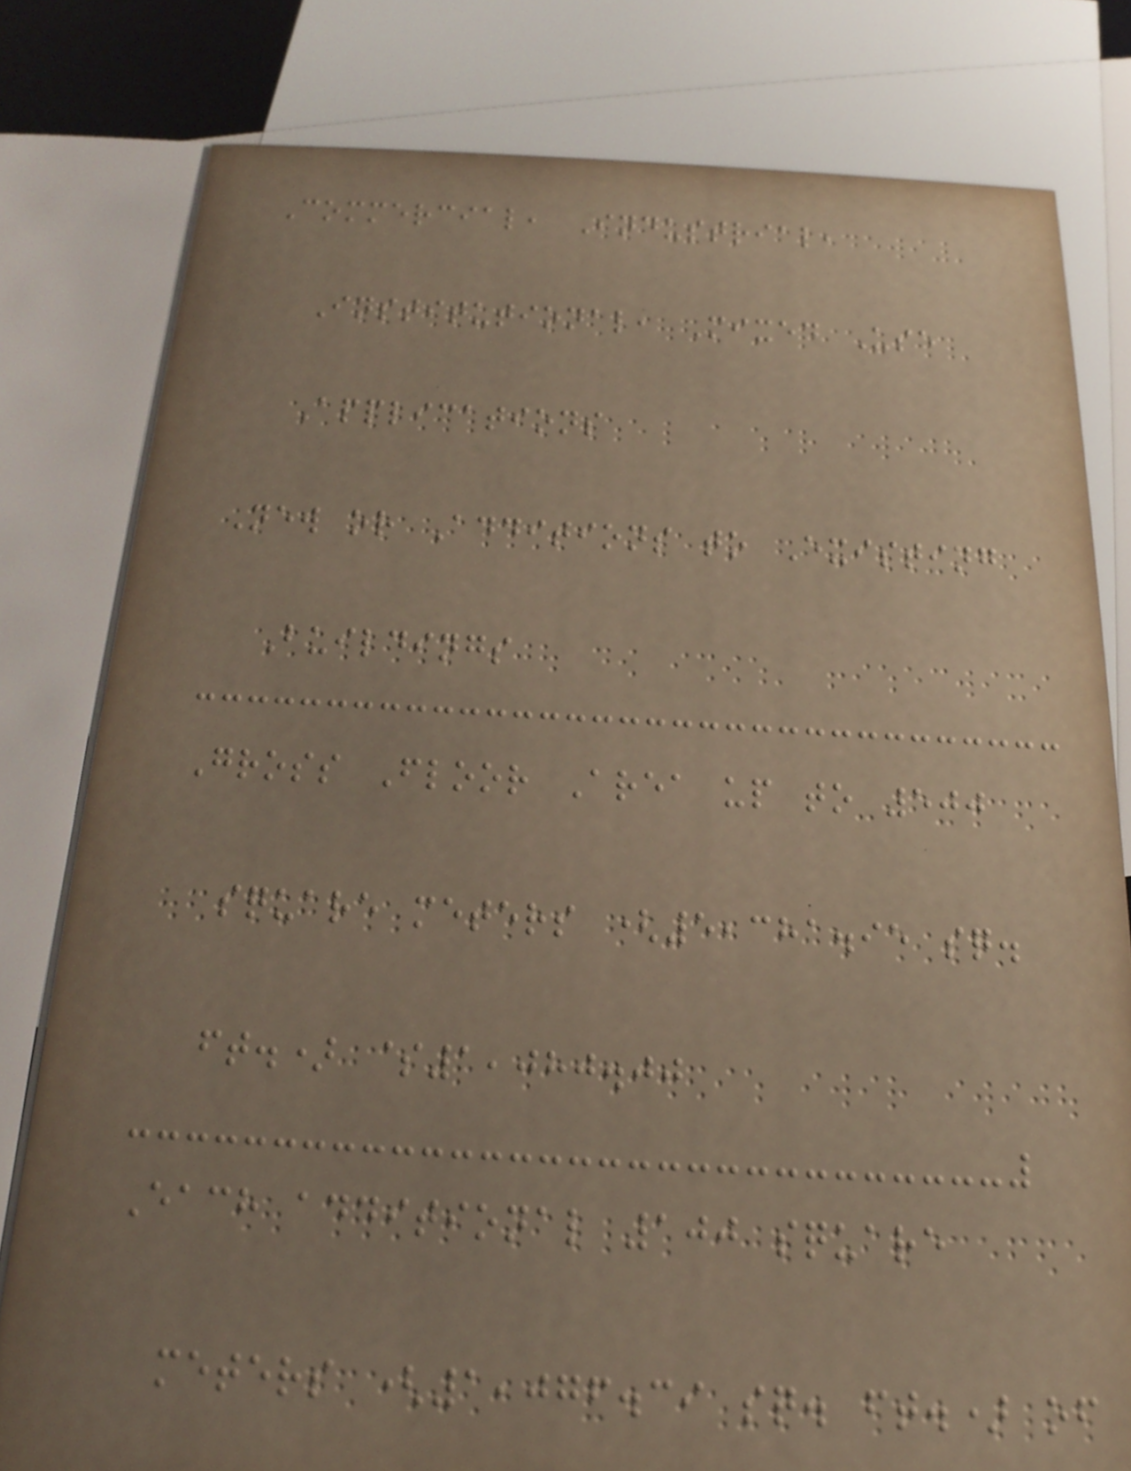Commercial, Industrial,
Institutional, Mixed Use
Applications
New or Additions to Existing
Buildings
Gross Floor Area up to 500
square meters (5,381.95 sq.
ft.) $1,080.00
Each additional 100 square
meters (1,076.39 sq. ft.) of
